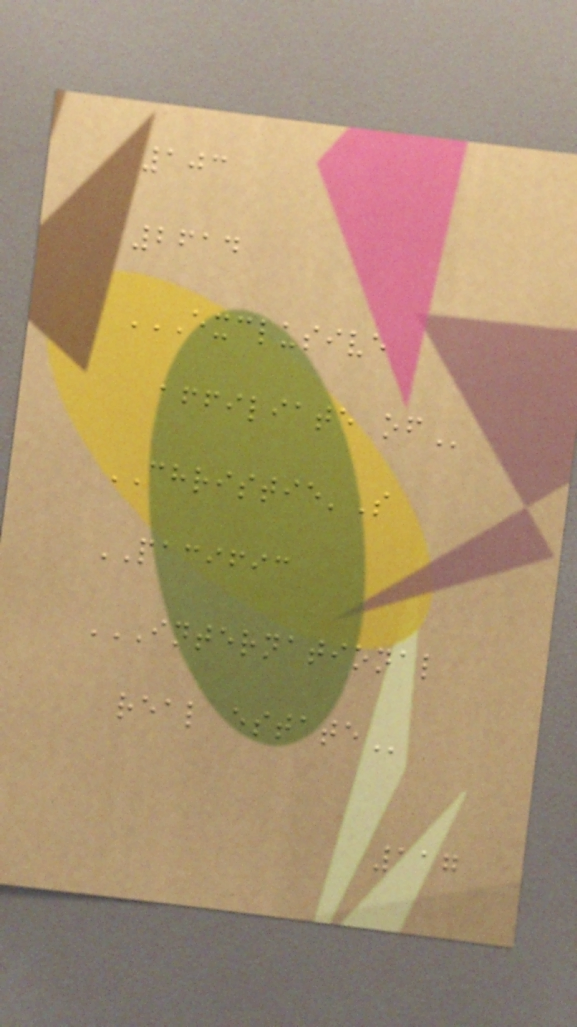103
2614
EXCLUSIVE
AFFILIATE OF
CHRISTIE'S
PACIFIC
INTERNATIONAL
REAL ESTATE
117
